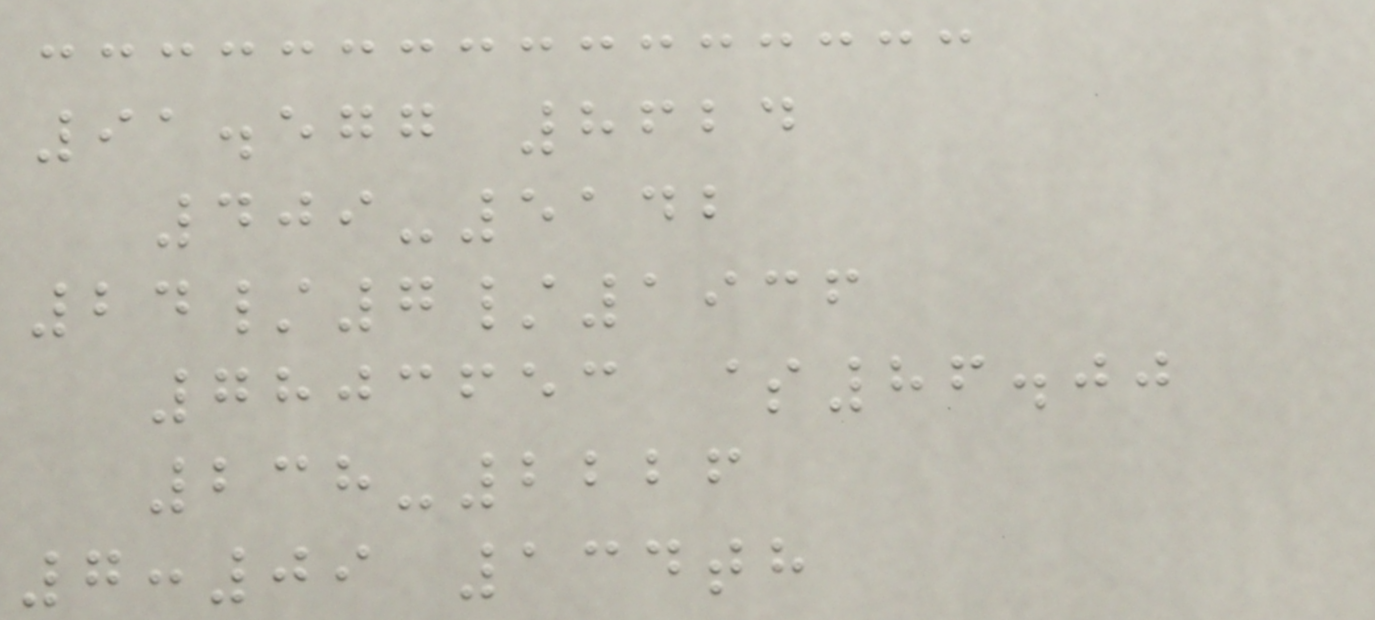91.577 8624
409-5142
24/7/1936
7803653 $86.00
238-2226
7:09 134th
